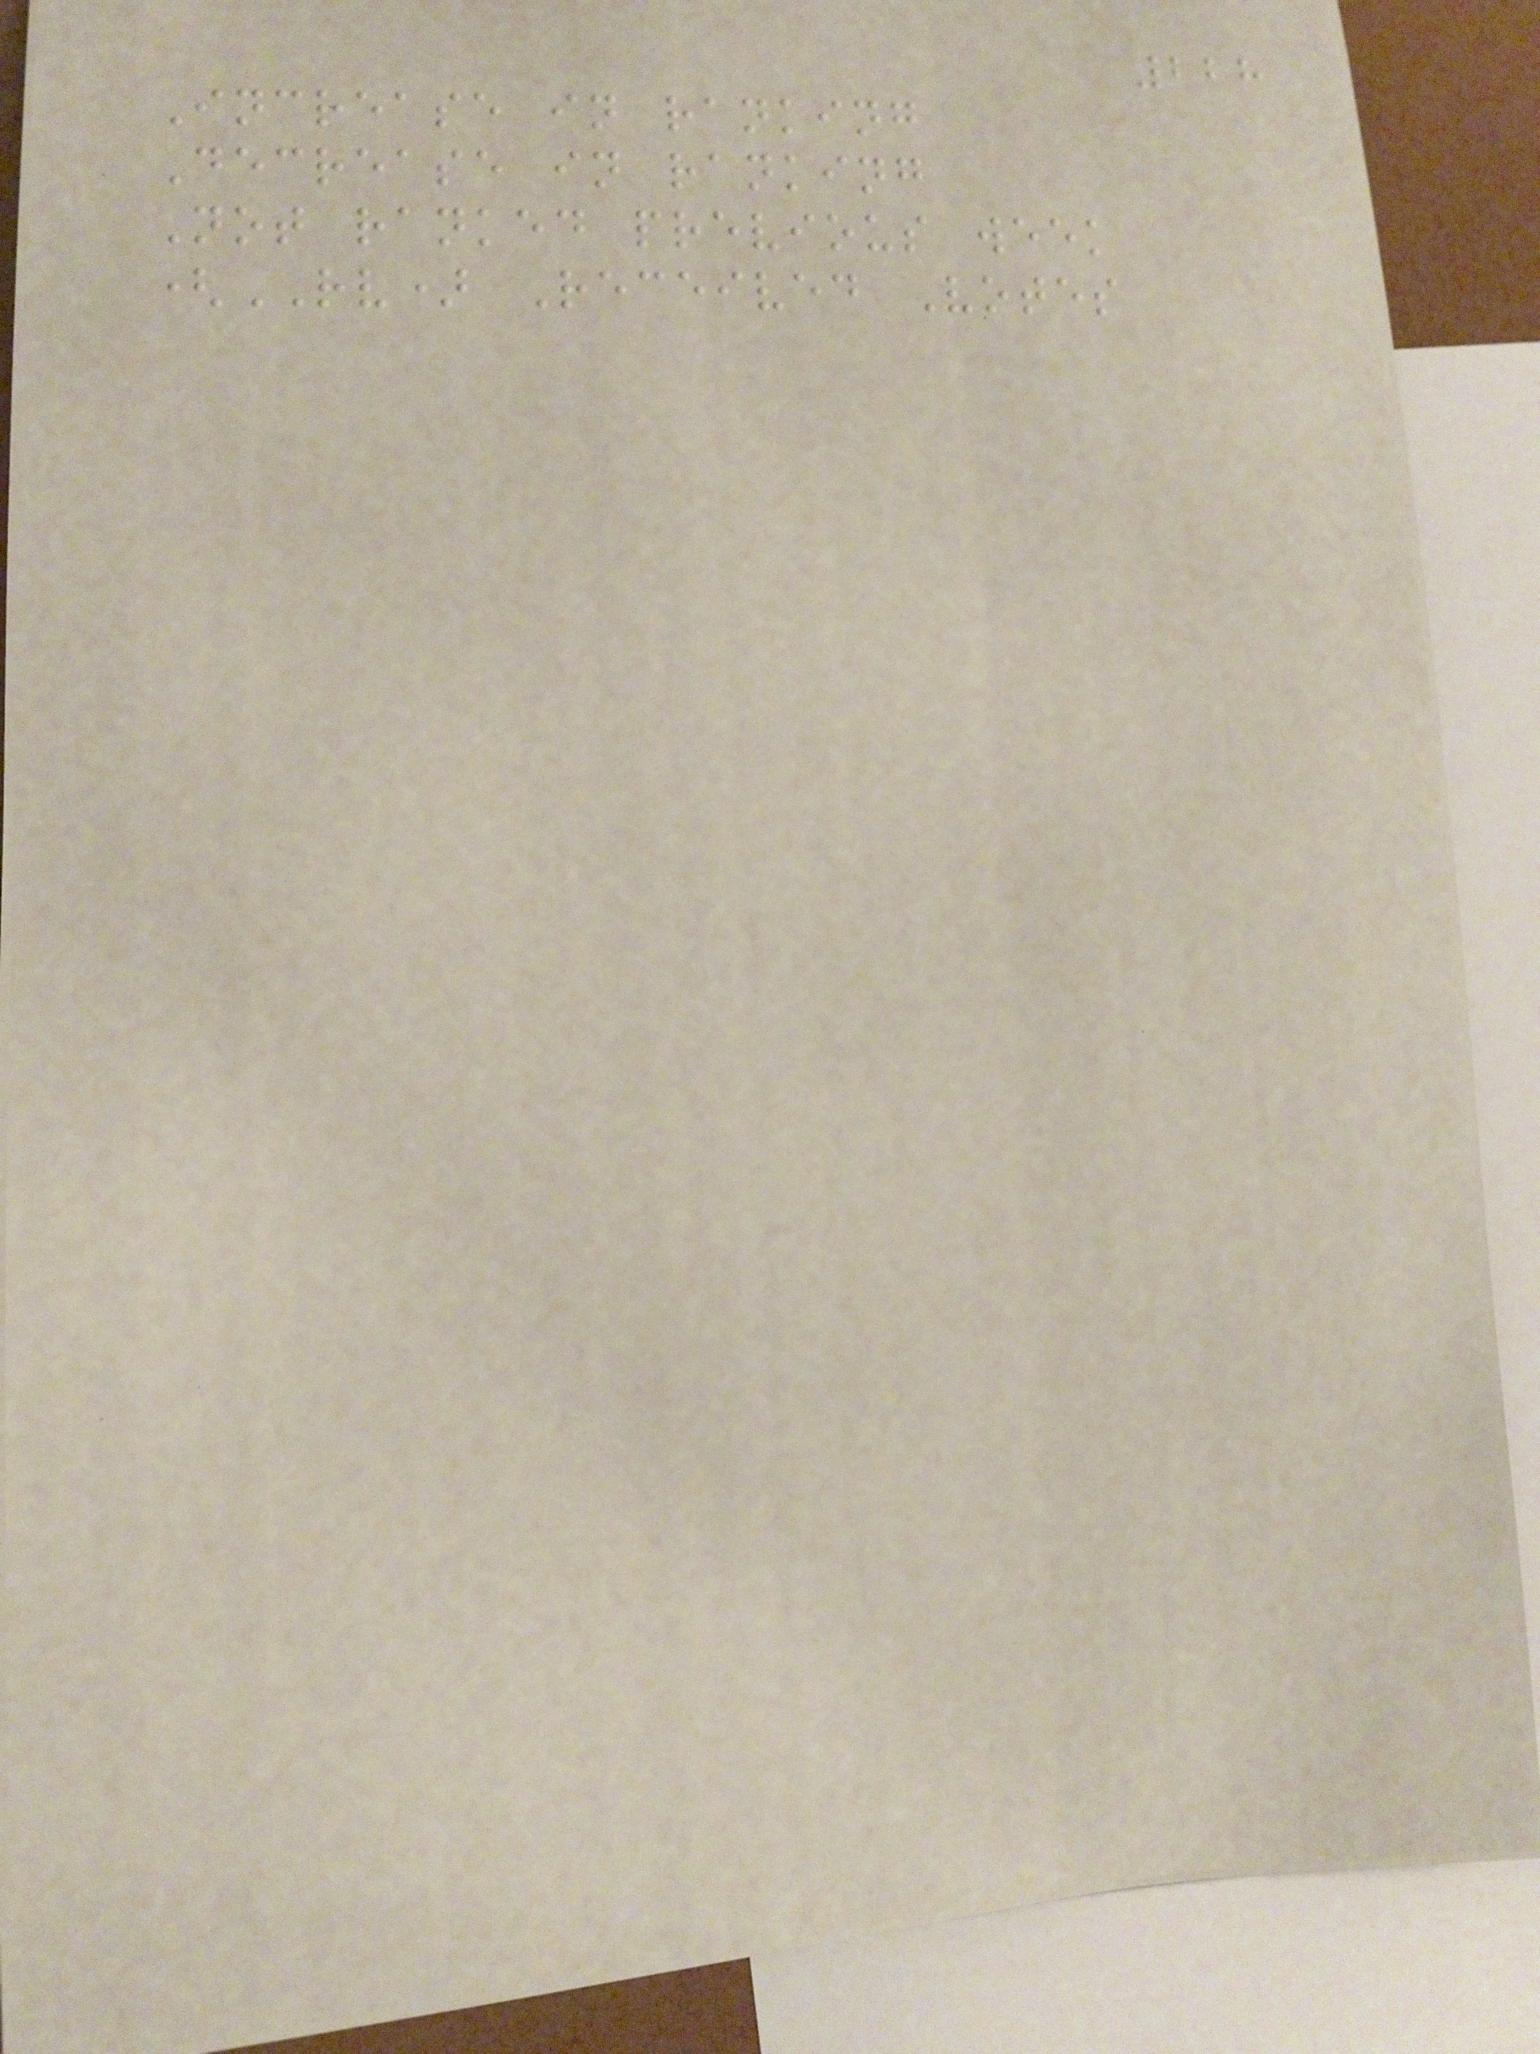228
Increase in ranking
Decrease in ranking
Not ranked previous week
(RV) Received Votes
